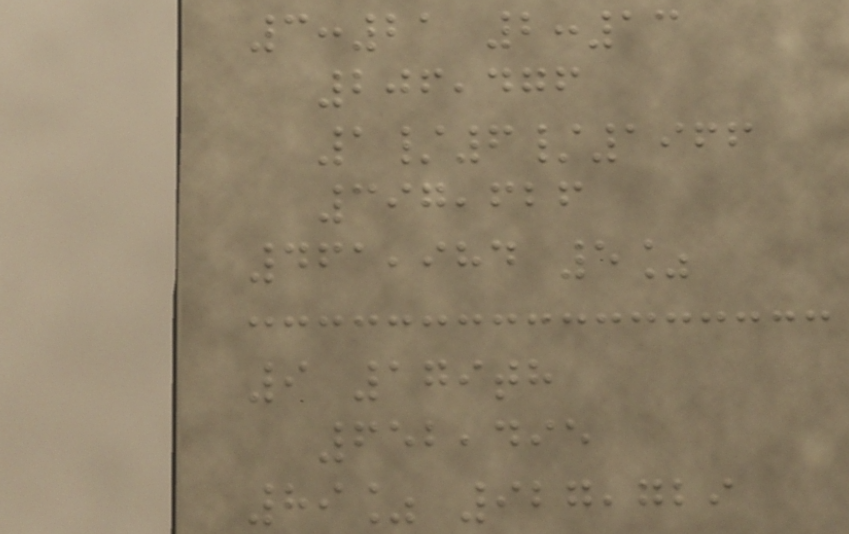3:21 2:13
206,476
1/6/1966
397,626
461,984 5%
9 179th
652,495
89% 927,729
